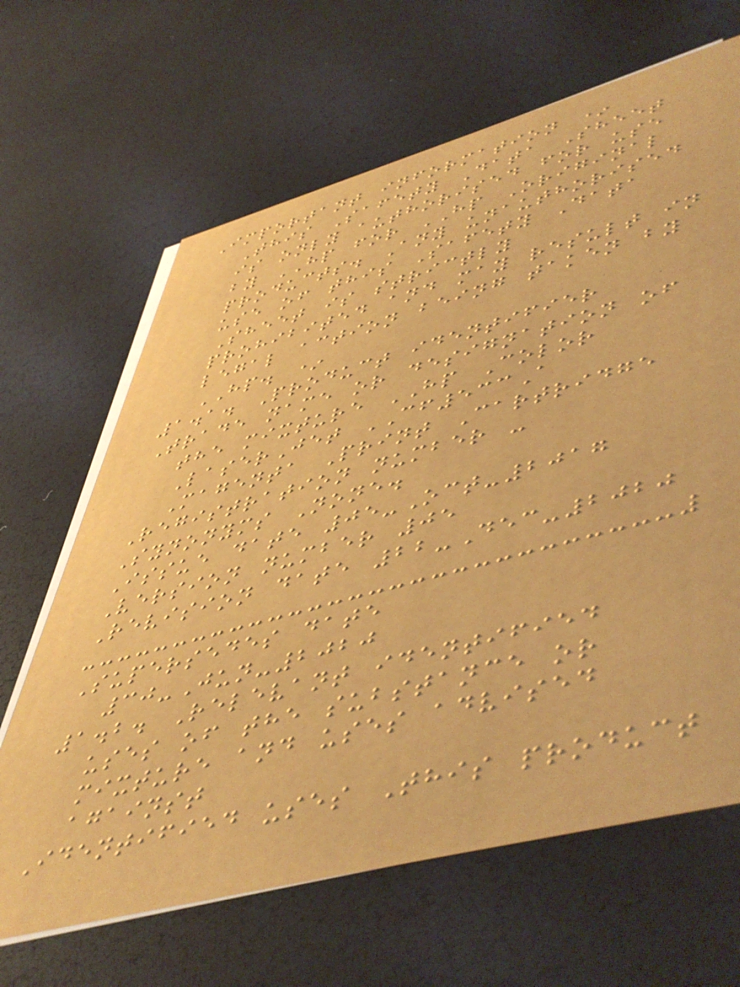Important information *
This Safety Data Sheet
is only authorised for use
by HP for HP Original
products. Any unauthorised
use of this Safety Data
Sheet is strictly
prohibited and may result in
legal action being taken by
HP. *
1.1. Product identifier
Trade name or designation of
the mixture HP Color
LaserJet CF533A
Magenta Print Cartridge
Registration number -
Synonyms None.
Issue date 05-Oct-2017
Version number 05
Revision date 22-Dec-2020
Supersedes date
30-Jun-2020
1.2. Relevant identified
uses of the substance or
mixture and uses advised
against
Identified uses This product
